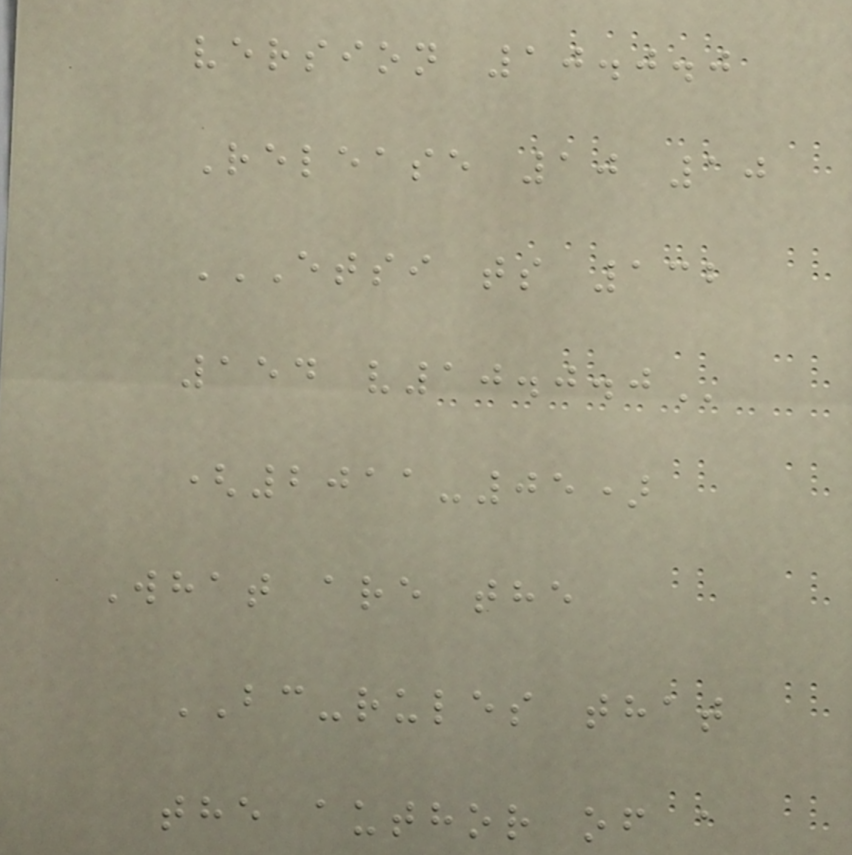version 10.0.0
Release 10 10
ETSI TS 132
154 V10.0.0
(2011-05)
What are the
BC-rules that
the author of a
